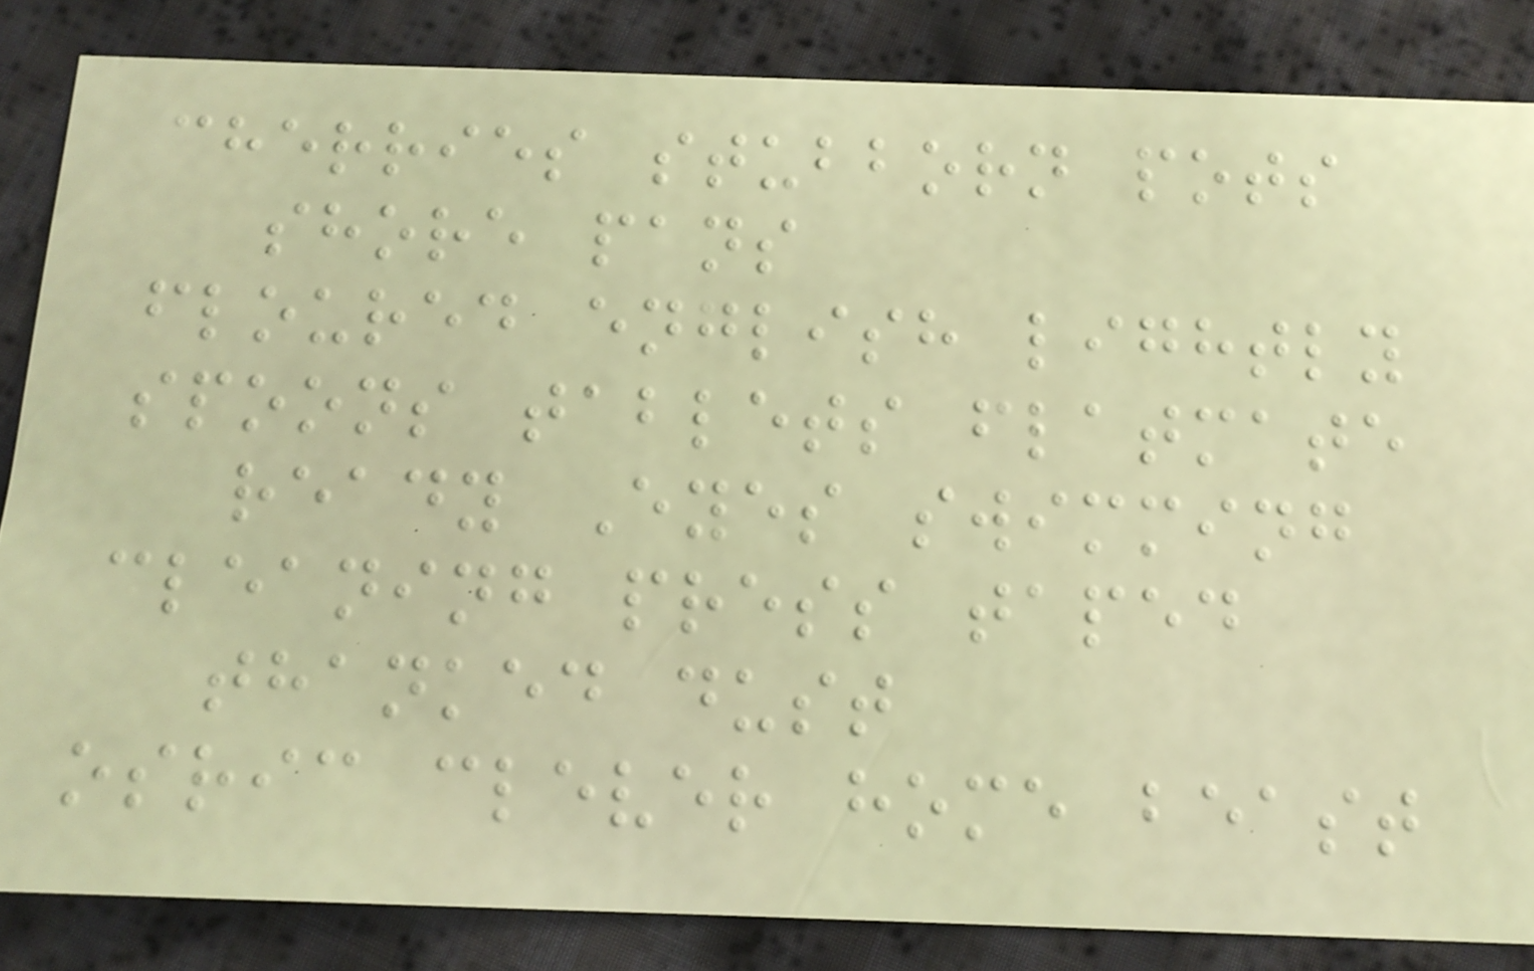cherries stubborn pots
shore pans
floured english lightly
spoons tablets flatmate
ready Eyes swimming
cleaning press taped
thanked dust
osric clever home beast
